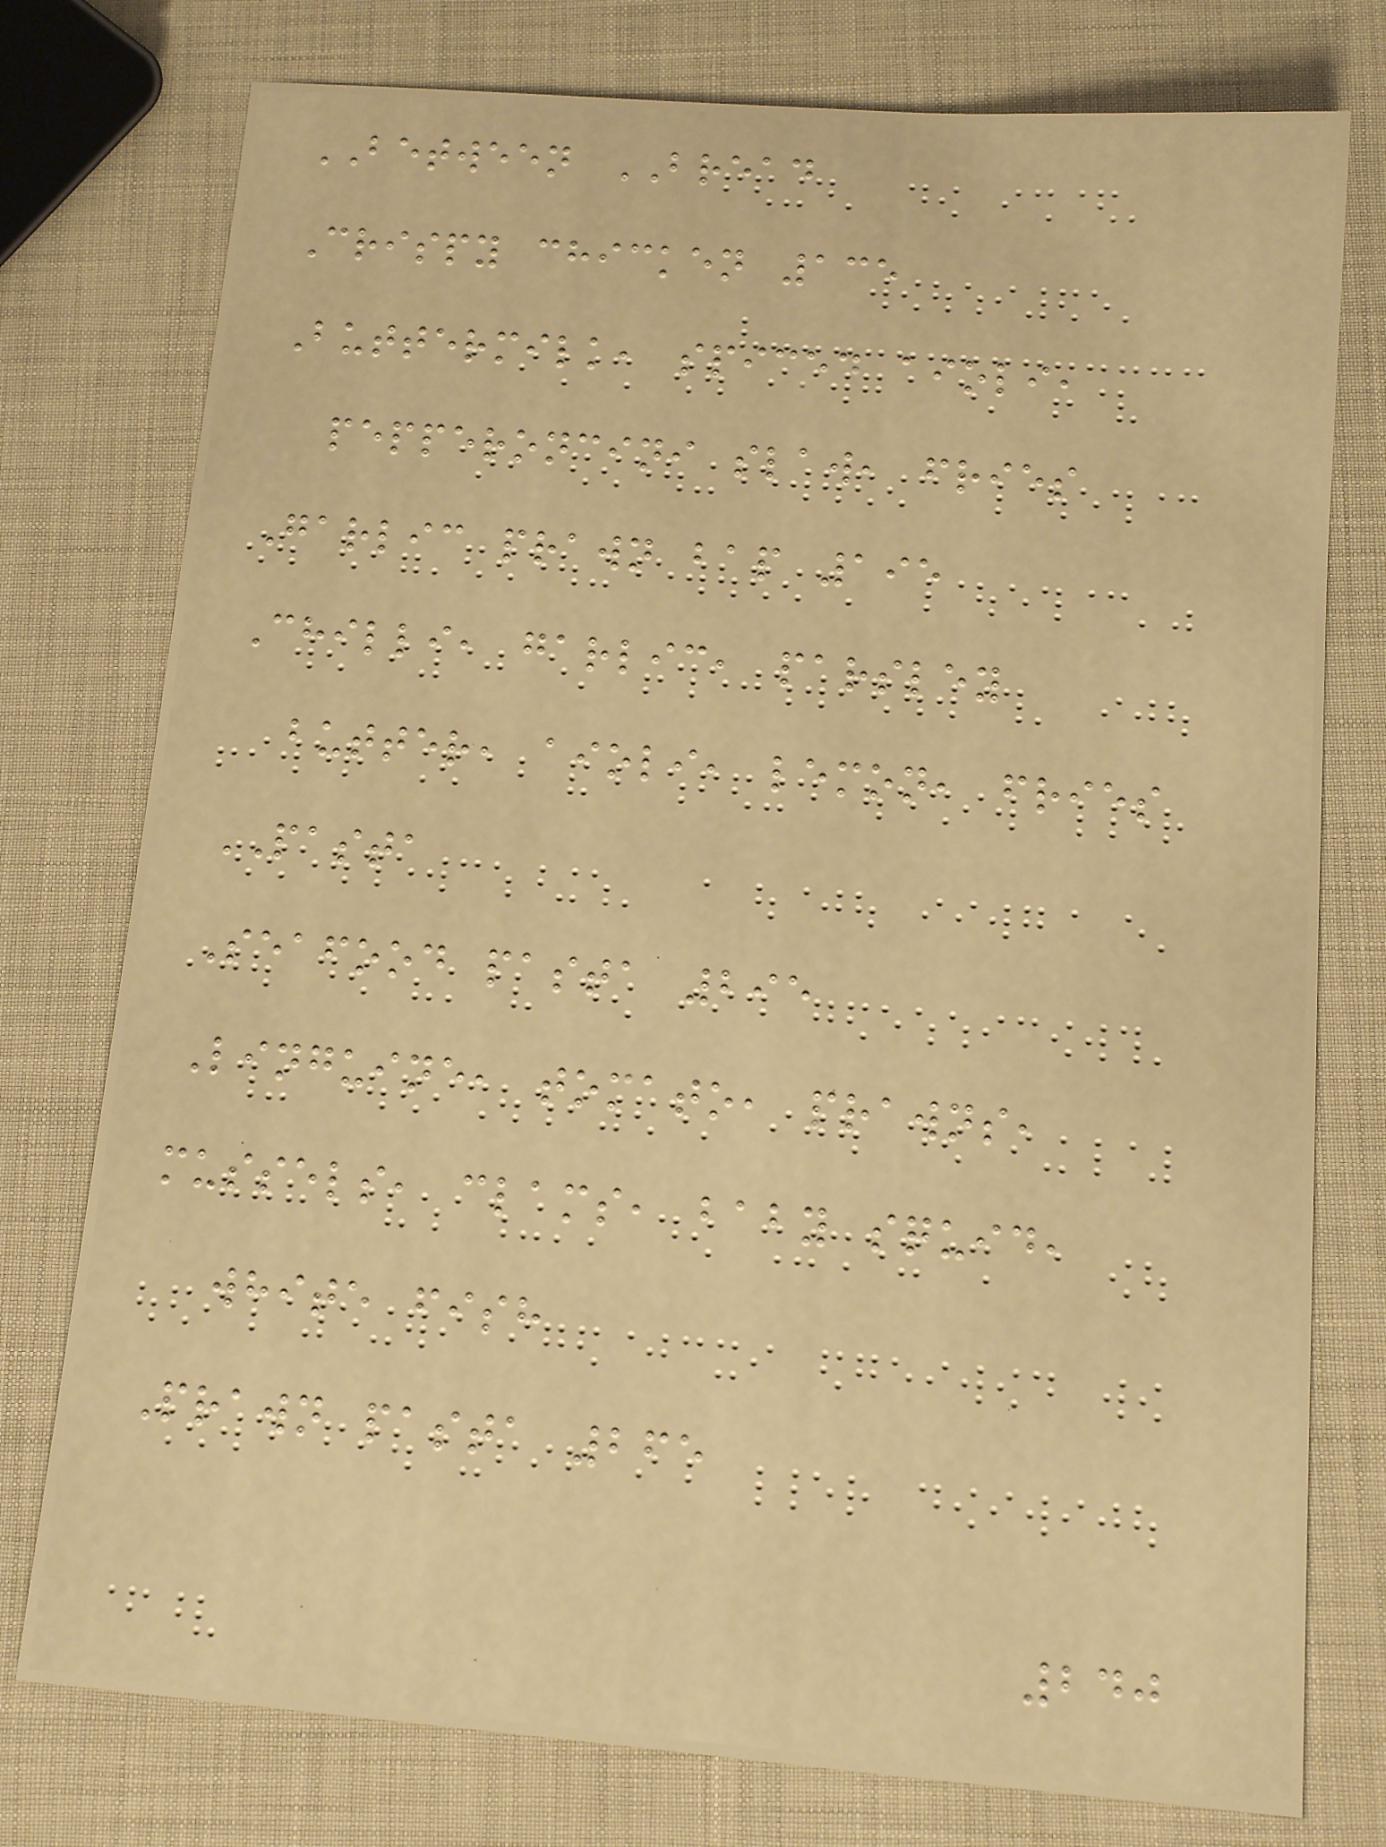BETWEEN BREAD
Crispy chicken 135
Buttermilk, spiced aioli,
pepperoncini slaw, fries
Garlic prawn bap 195
Chilli, garlic, parsley
butter, aioli, lemon, fries
PASTA
Seafood pasta 295
Linguine, tomato, prawns,
mussels, clams, baby squid,
white fish
Prawn pasta 265
240
